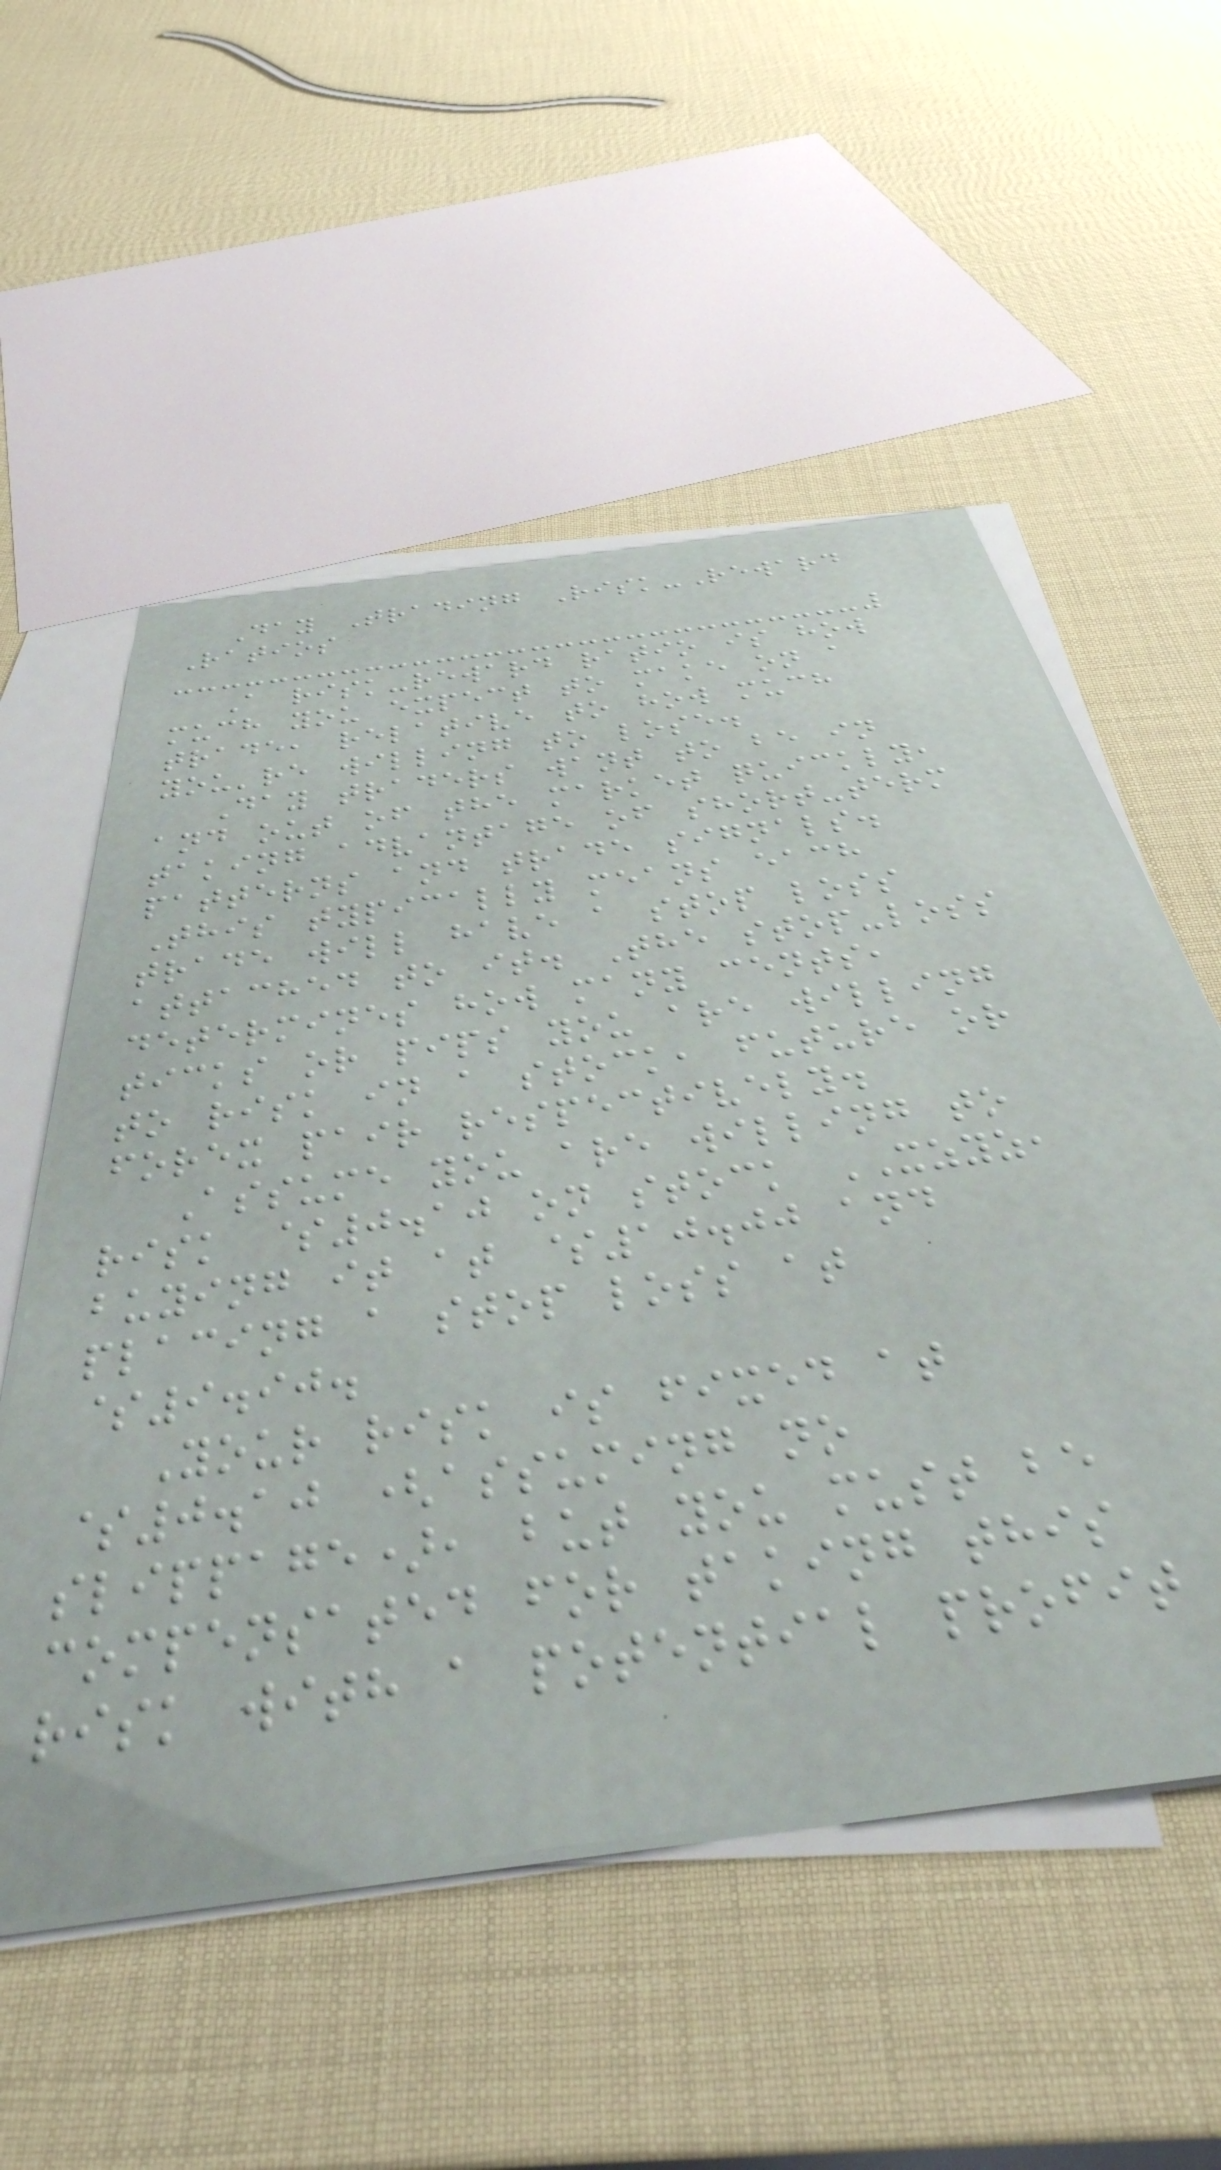Day Trading Risk-Reward
Ratios
A risk-reward ratio is how
much you expect to make on a
trade, relative to how much
you're willing to lose.
Day traders want to be in
and out of the market quickly,
taking advantage of short-term
patterns and trade signals.
This typically means each
trade will have a stop loss
attached to it. The stop-loss
determines how many cents,
ticks or pips you are willing
to risk in a stock, future or
forex pair respectively.
Assume you are willing to
risk $0.10 on stock XZYZ,
buying it at $10.00 and
placing a stop loss at
$9.90.
Your risk is fixed at
$0.10 (assuming no
slippage), but you must be
compensated for taking this
risk with a potential profit
